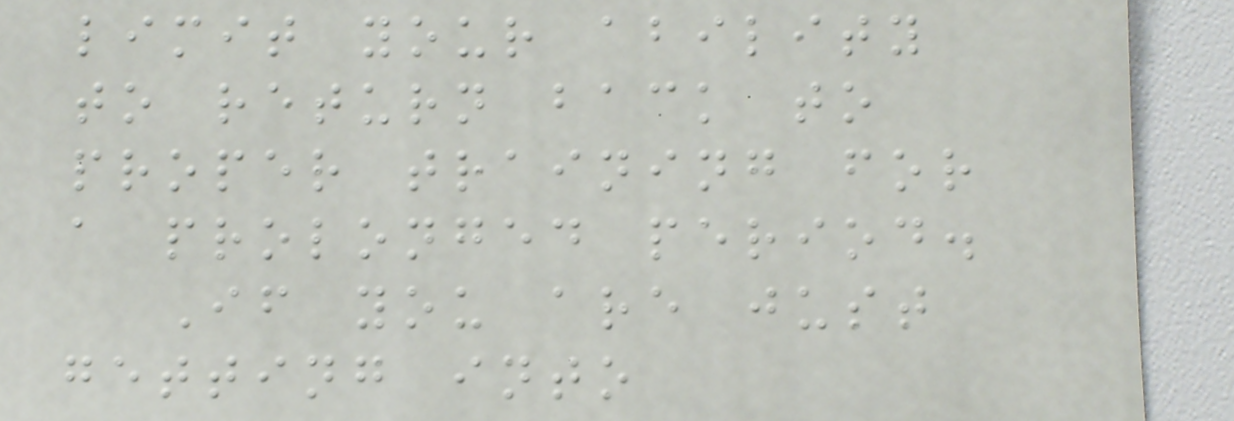limit your ability
to return back to
proper training for
a prolonged period.
If you are just
getting into
